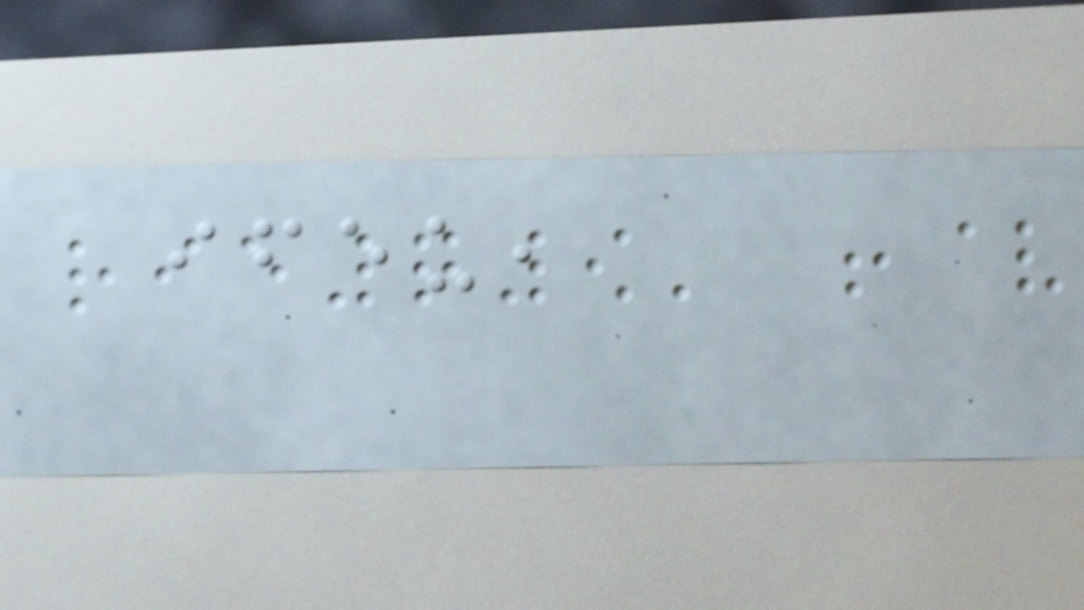ifeu,
